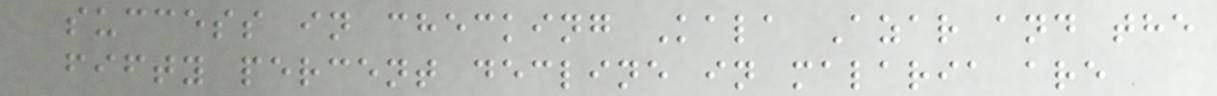success in checking Kala Azar and the
fifty percent decline in malaria are
